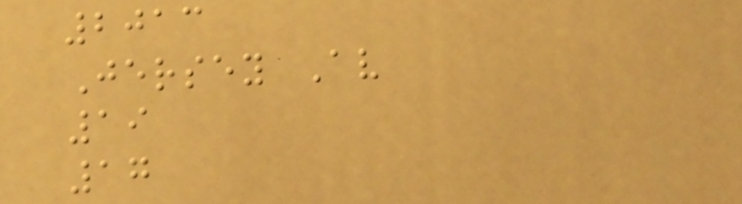2013
Jersey Av
19
17
